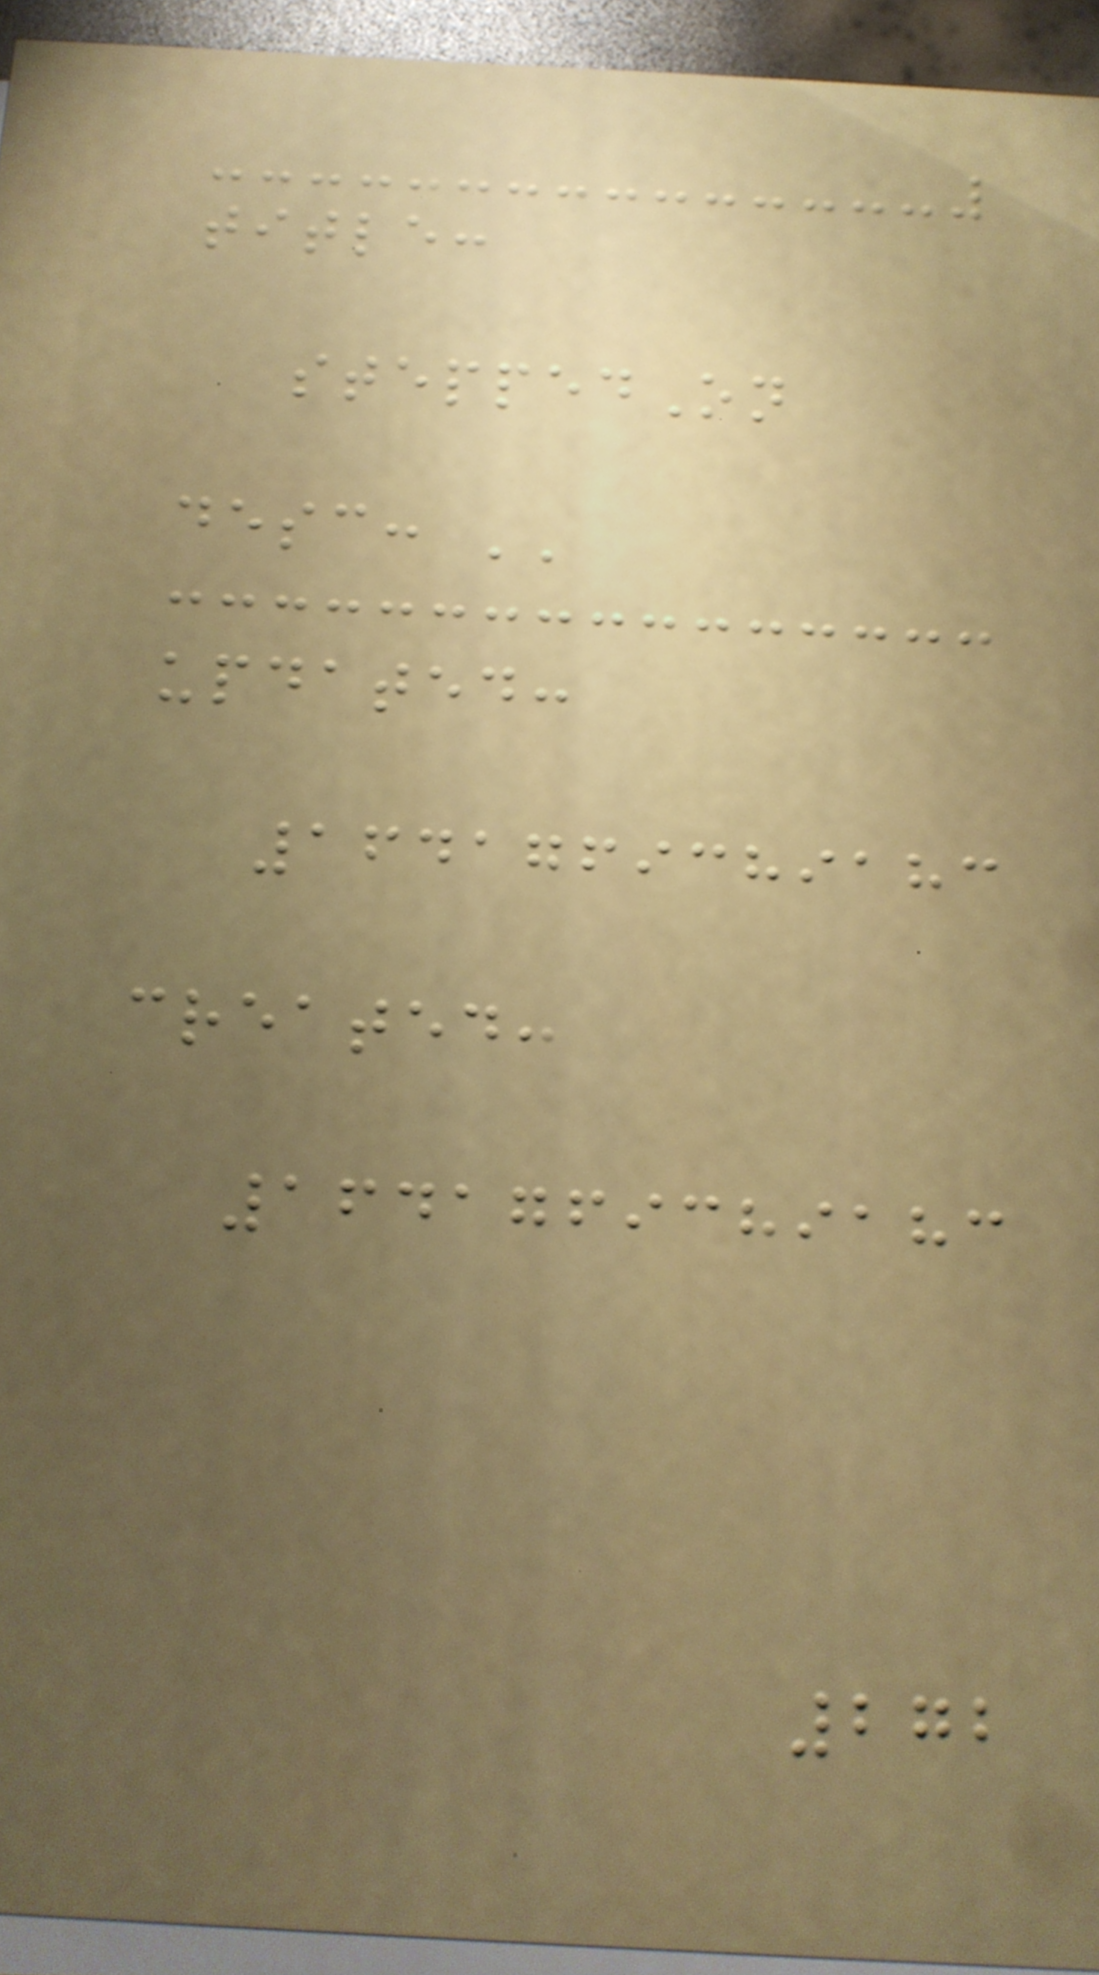title:
steppedOn
desc: ''
updated:
1641769389183
created:
1641769389183
272
